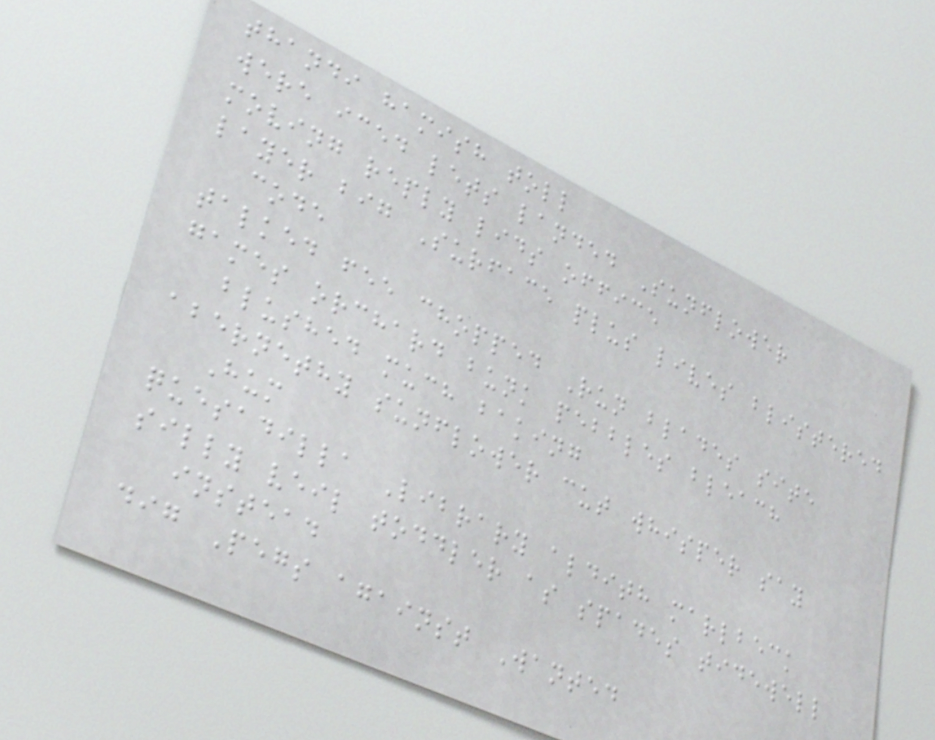thandi hamish toll
were iced lets landed Sunflower
moving reply lids office
layer big Surface plus lives blistered
code
talked fee chopped Run blades site
games orchard bunk pebbles bleach
blushed much baking
abernethy sunflower cut whisper say
Hum
quesadilla Library aldith marlbeck
silly veil toddler as spades tidewell
instead
dig Pegs against Wanted
